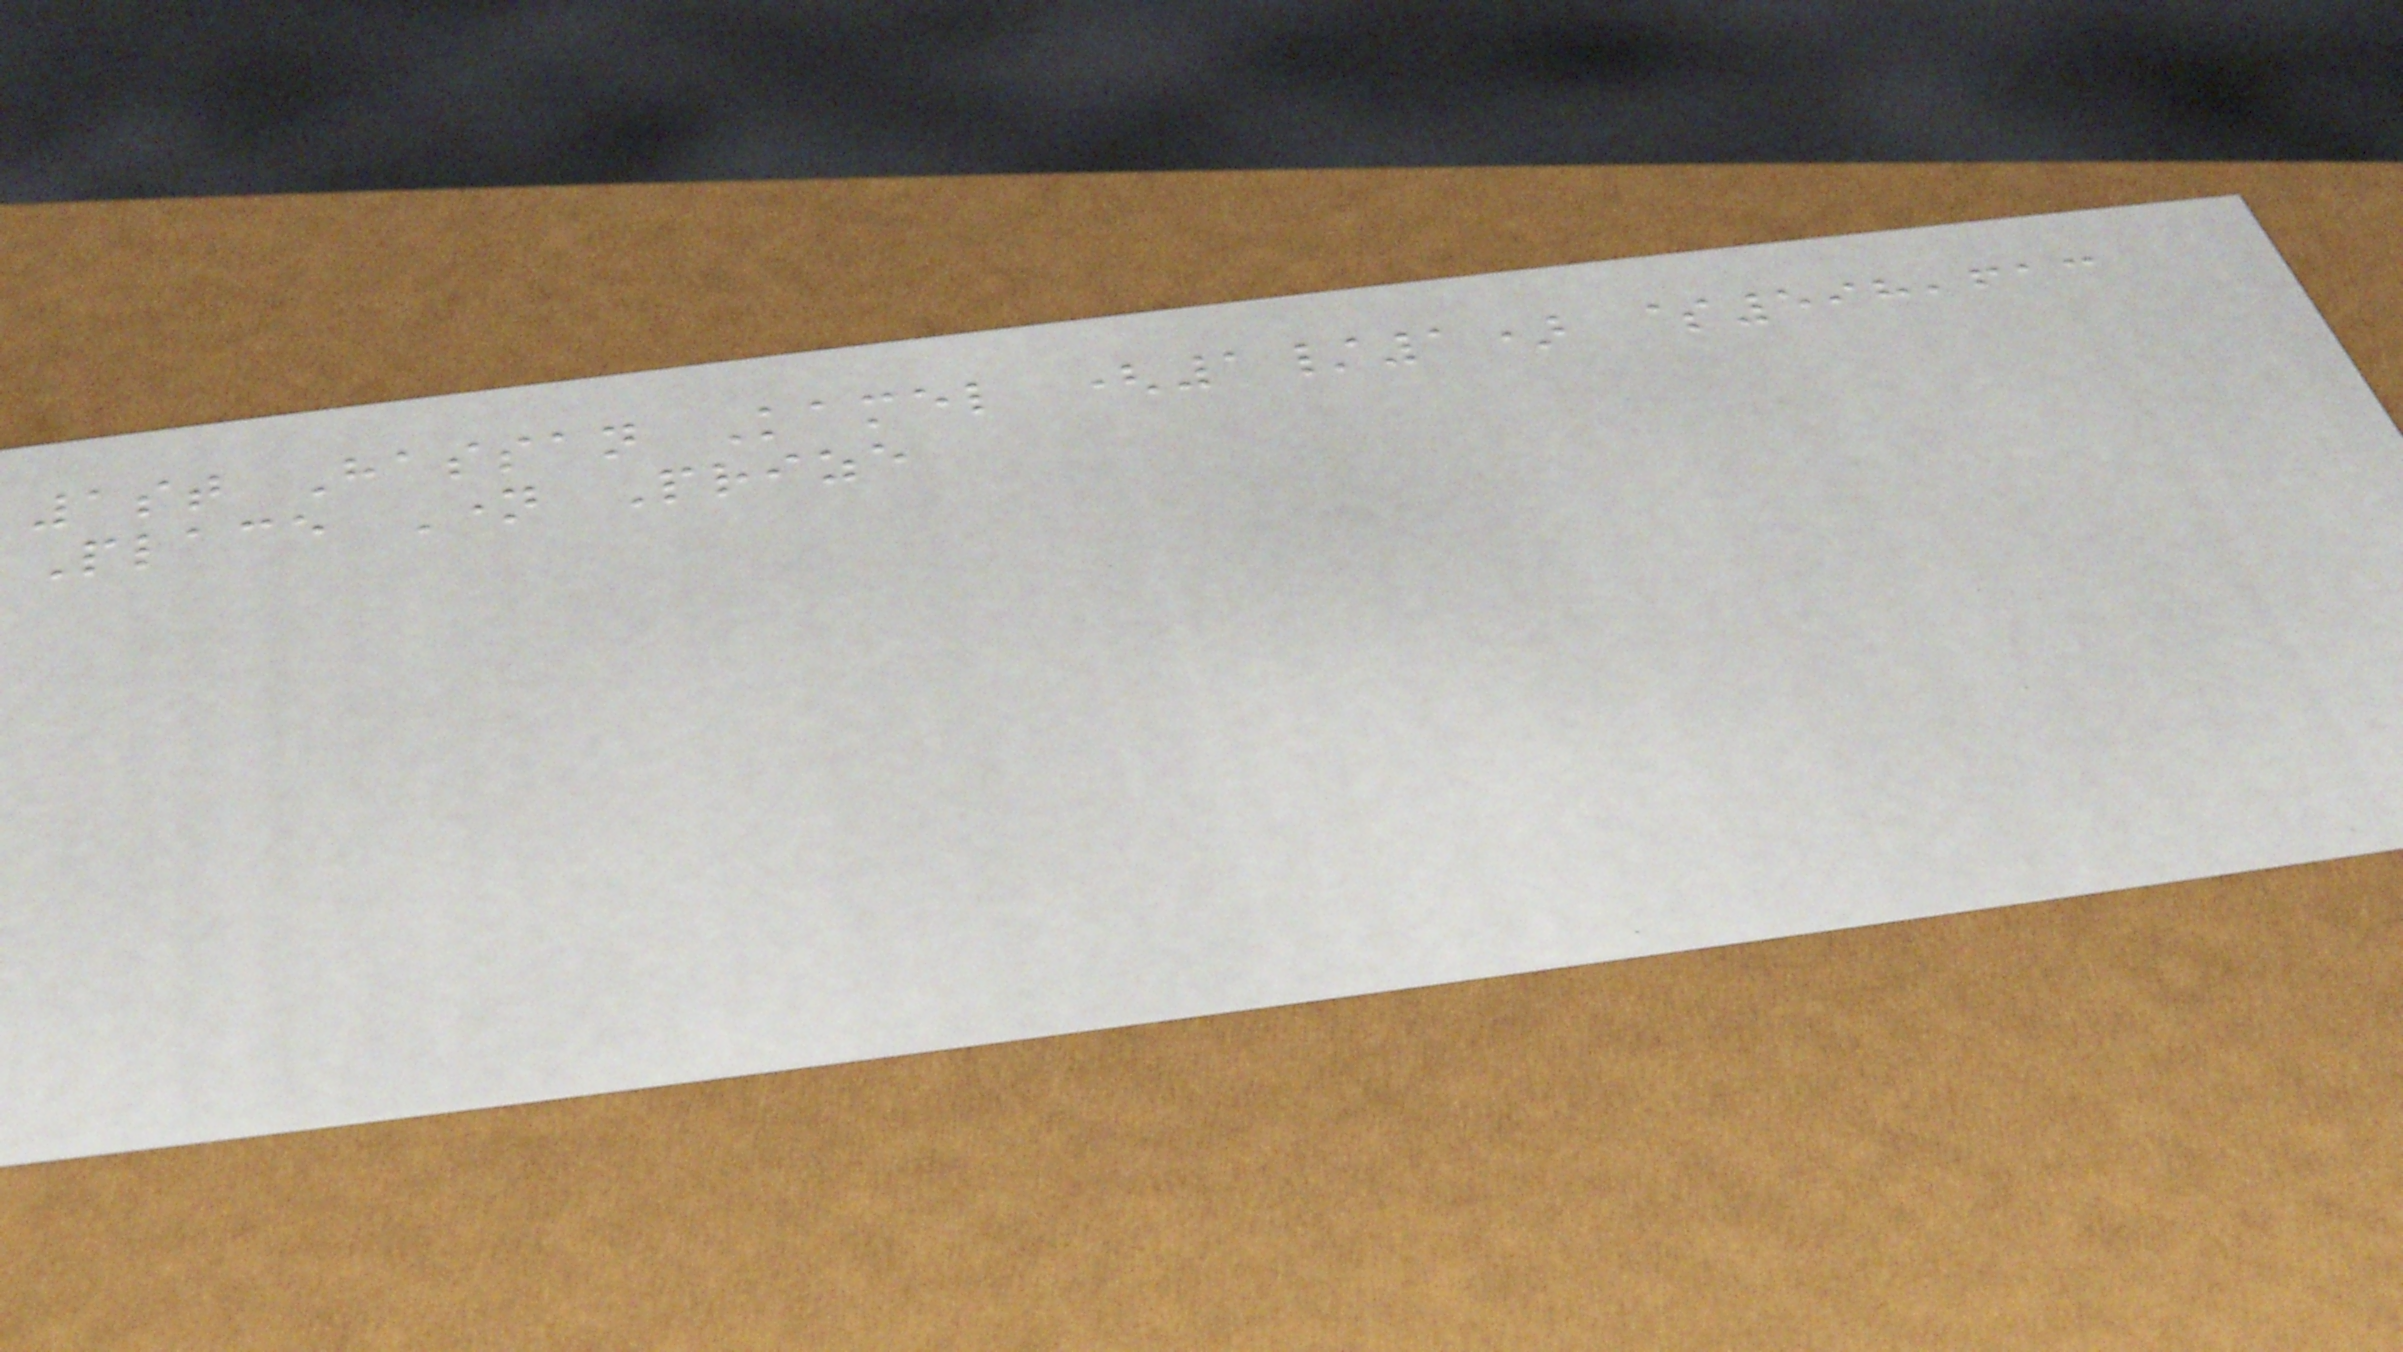1st Hassan Kamel (1/1) $598,613
Place Name Prize
